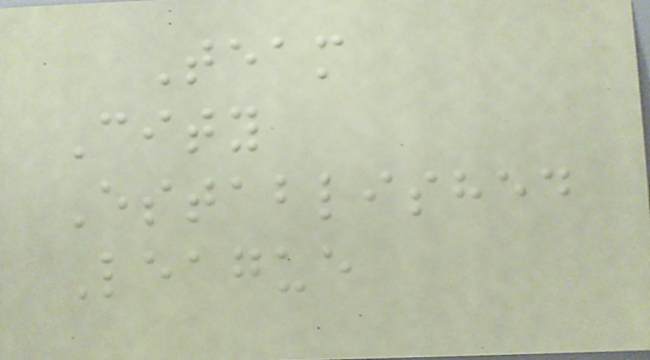Team
City
Established
League
